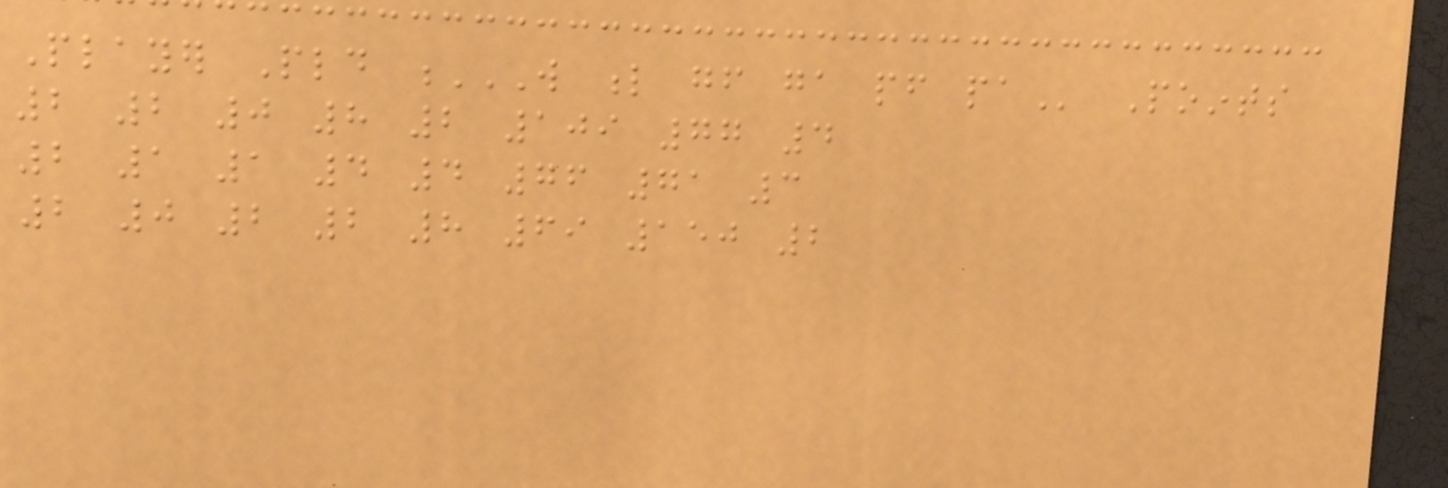Player Pld W L GF GA PF PA Points
2 2 0 8 2 109 77 4
2 1 1 4 4 76 71 3
2 0 2 2 8 69 150 2
